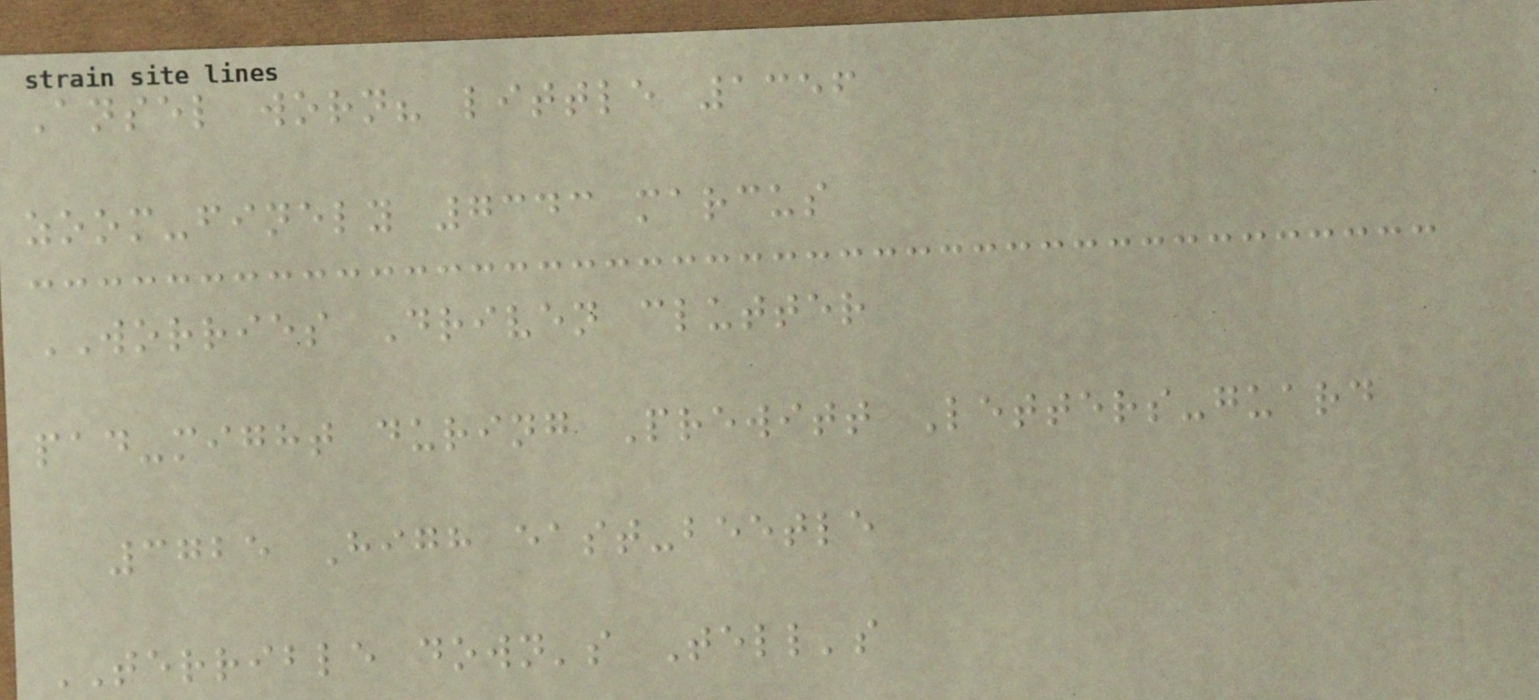Ansel worn? little 1356
zoom-finely 7343 marcus
WORRIES Driven clutter
pad-might during Prewitt Letters-guard
3725 High east-beetle
TERRIBLE down's Tell's
